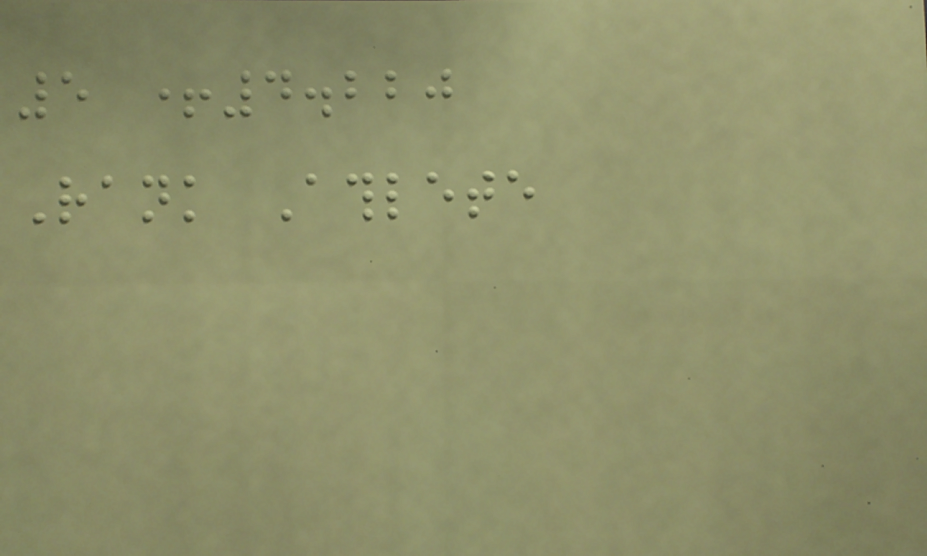5 +4.220
Rank Athlete
